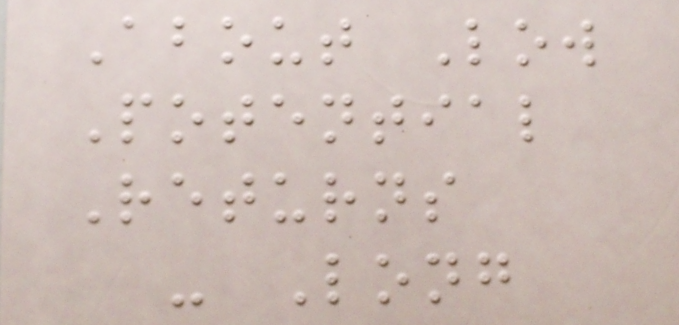About Low
Potential
Returns
- Long
